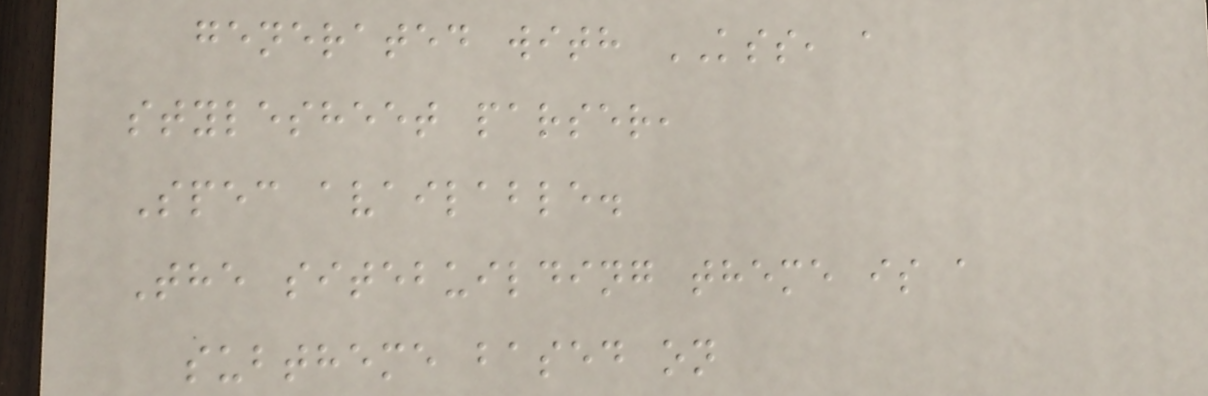generated with KSS, a
stylesheet parser,
Spec available.
The sitebuilding theme is a
subtheme based on
